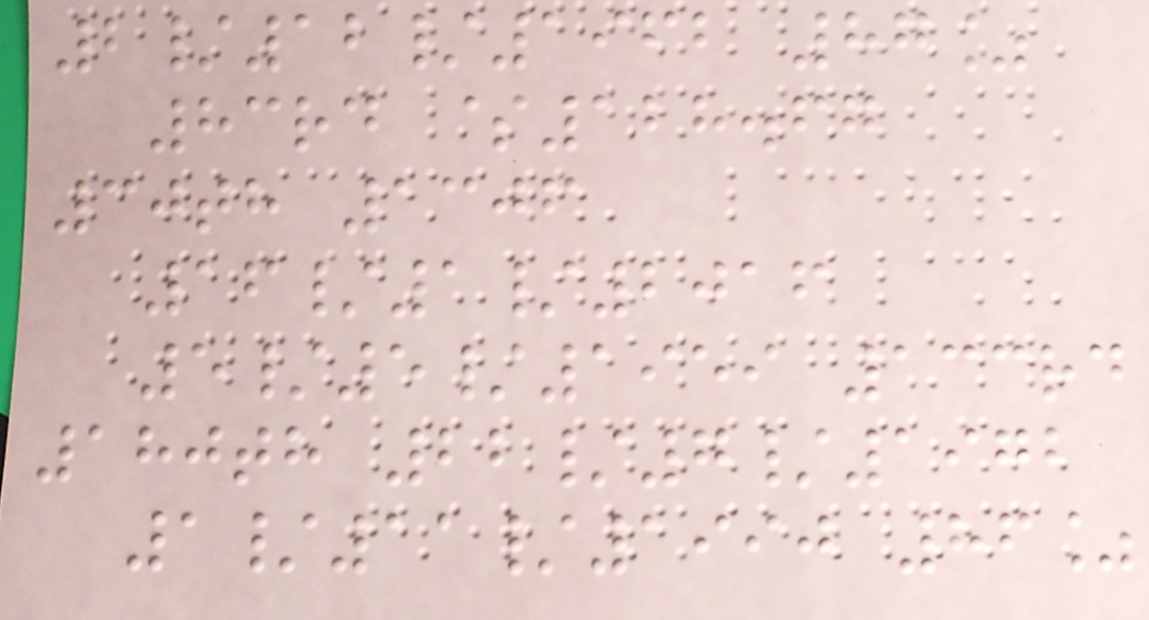2/12/1962 87%
83rd $128.67
30th 1306
16/1/2016
5/5/1959 133rd
180th 22/7/1972
1/11/1990 86%
